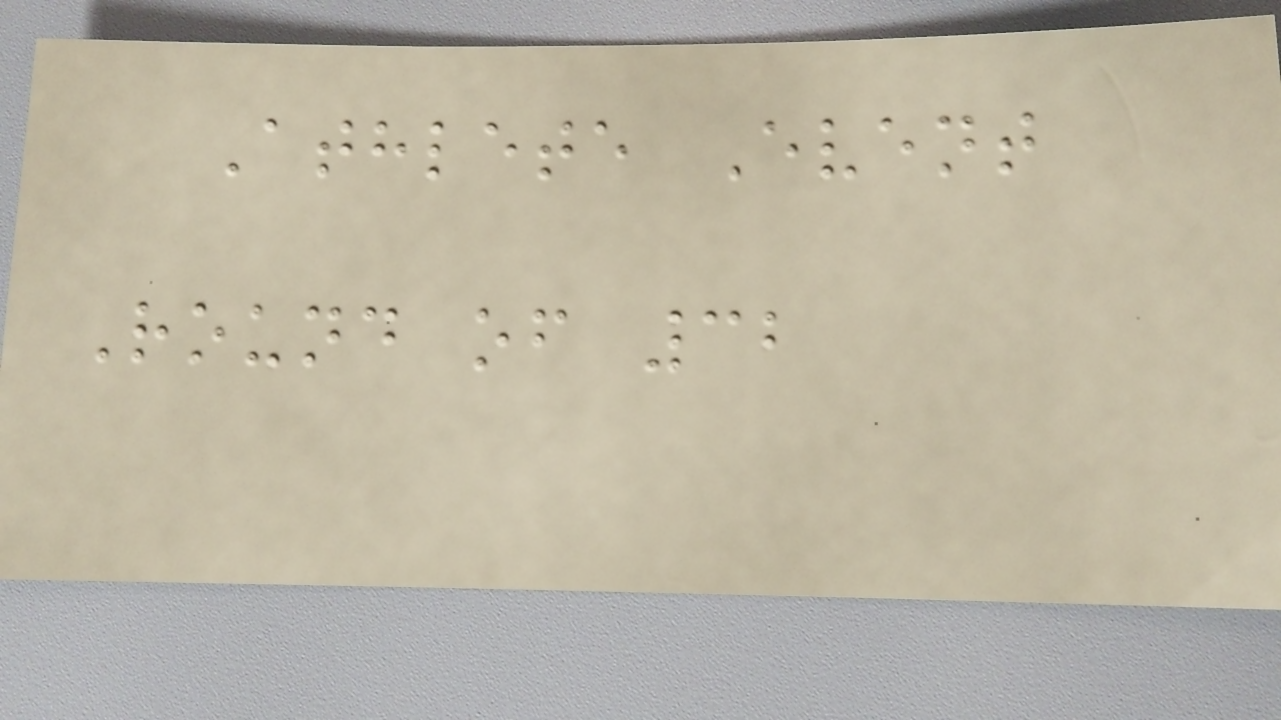Athlete Event
Round of 32
